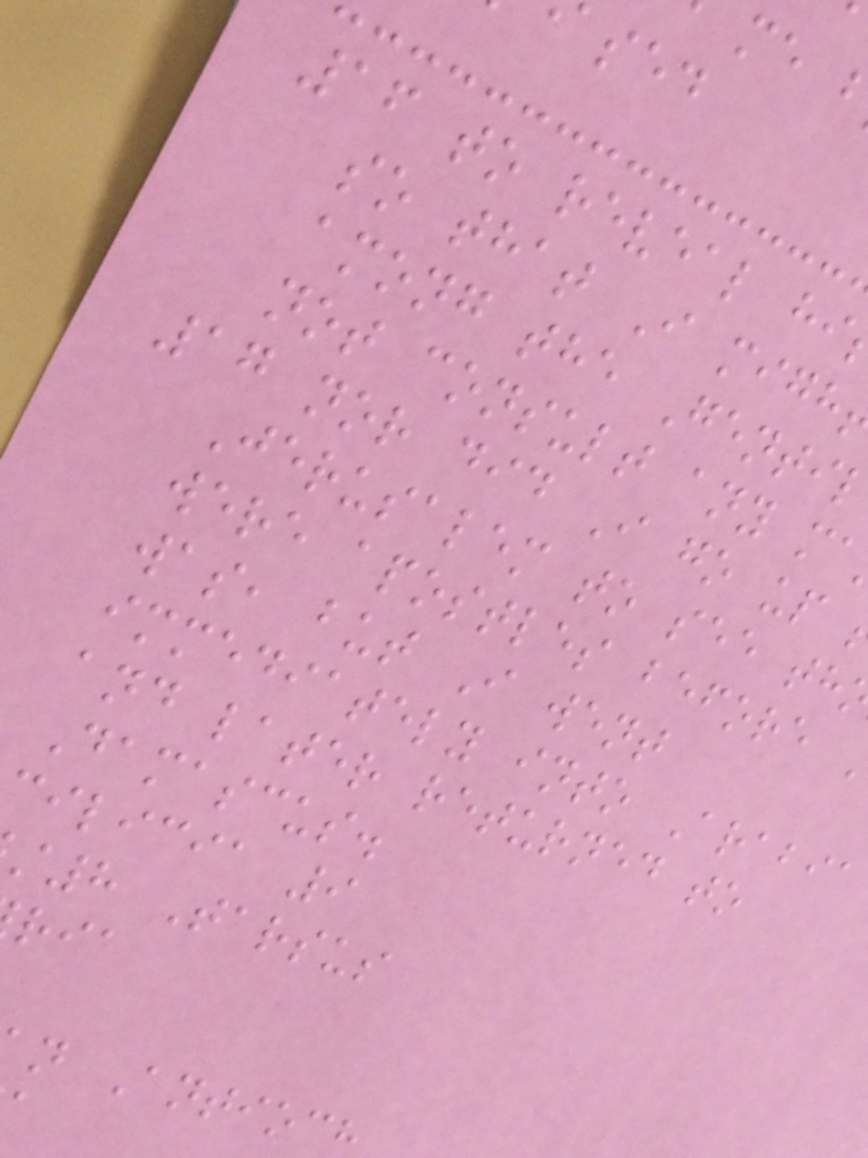ased
16 to reveal hi
so that I migh
among the Genti
not consult any ma
17 nor did I go up
Jerusalem to see th
were apostles before
was, but I went
immediately into Arabia
and later returned to
Damascus.
cilicia 9
8 Tarsus
n Antioch
